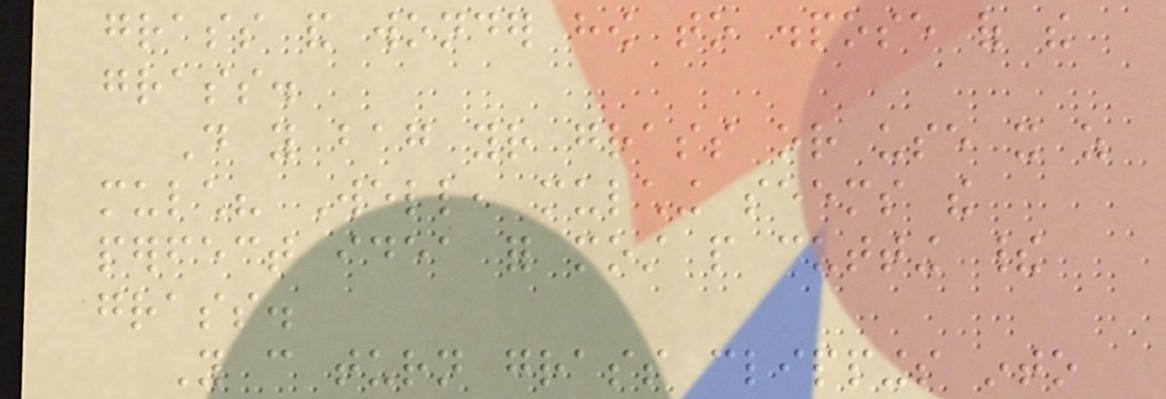grass and wonder how to dispose of the
grass.
Do you bag your grass or use it as
mulch? Well, mulching seems the
perfect idea for most people cutting their
grass.
You can turn grass clippings into
